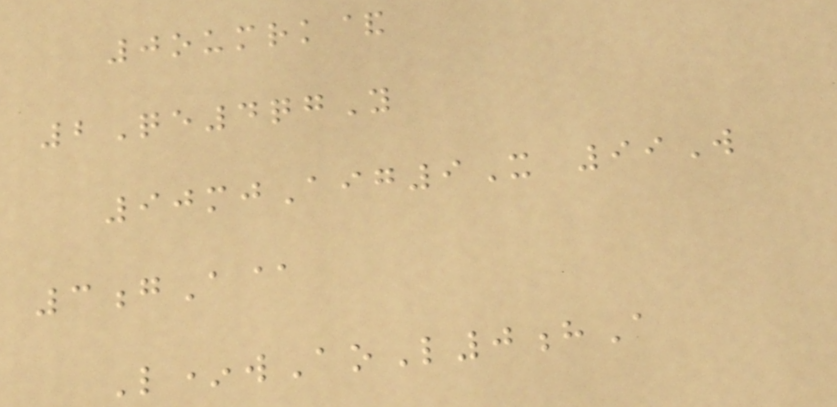0oumrk&
2Qe4qgY
90mjAig9X 99W
3gA@
L*wAoL0hA
